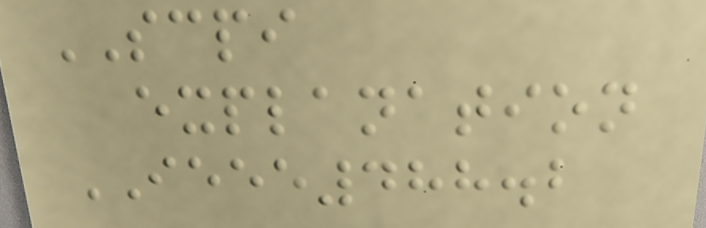SCPI
explanation
IEEE488.2
